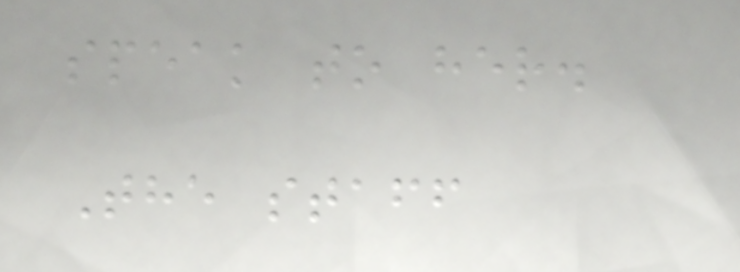speak to her.
The staff
